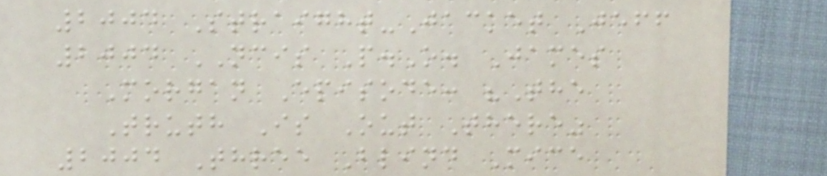2004 Straight-Jacket Jeff
2004 NCIS P.O. James
Morgan Episode: "The
Truth Is Out There"
2004 Three Blind Mice
